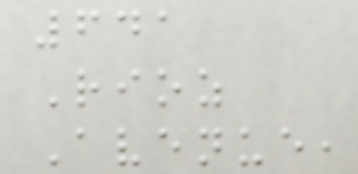641
Rioz
Avenue,
